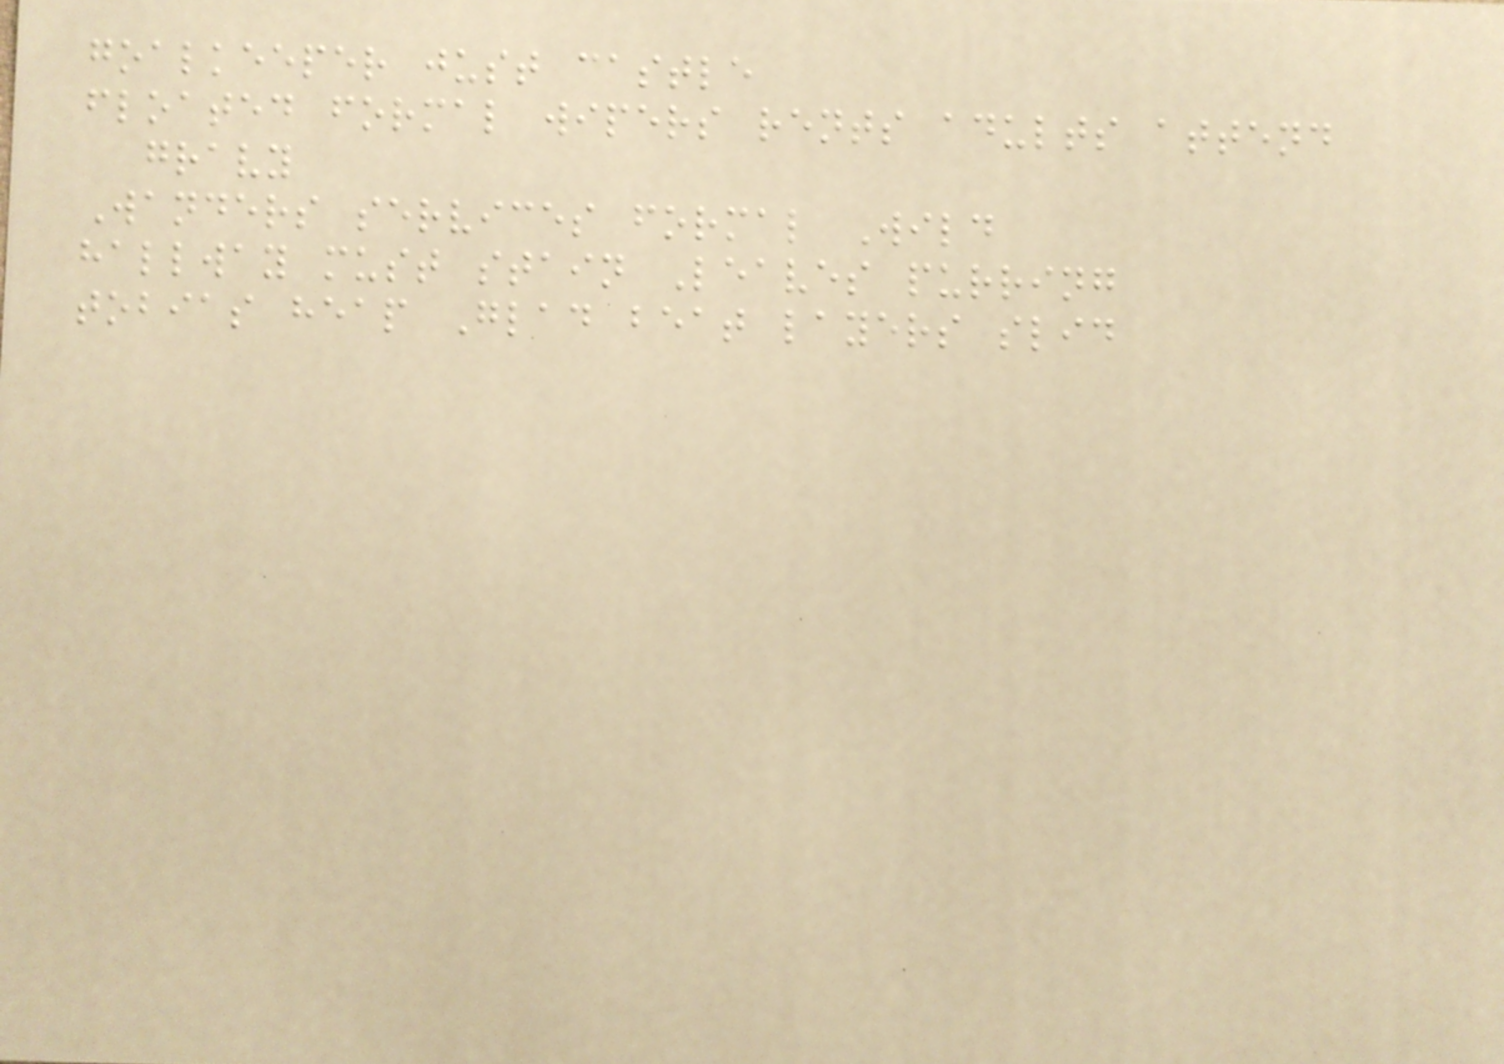goalkeeper just castle
floated formal wipers rents adults attend
gravy
Wanders services formal Wild
hallway must stain Leaves purring
tobias heap Glad beat layers slid
